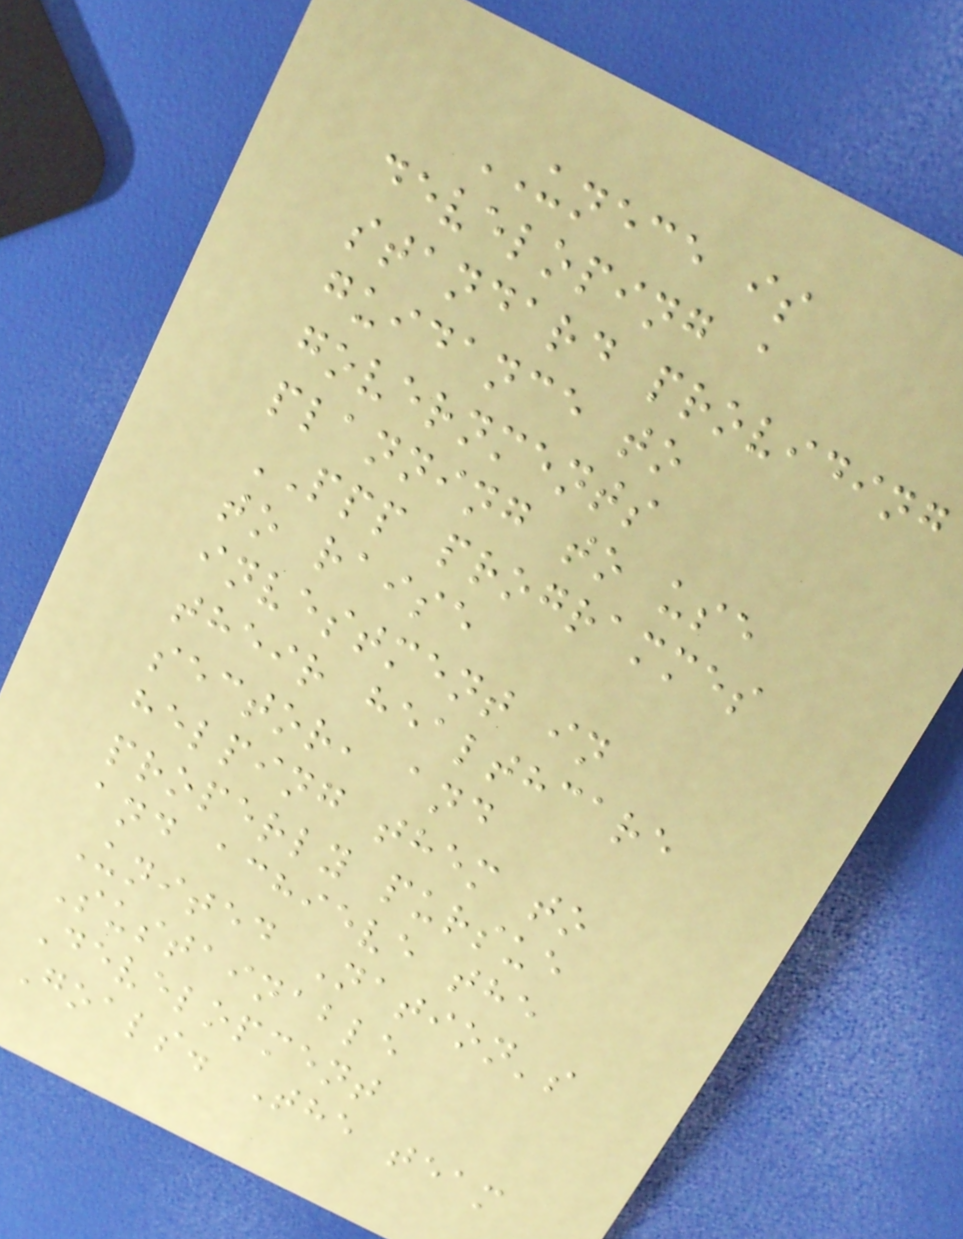UNECE is
developing a
standard providing
guidance to
governments
planning to use
PPP programmes
to raise
investment in
their healthcare
sector, and
helping them to
properly pursue
and achieve the
United Nation's
Sustainable
Development
Goals. The team
